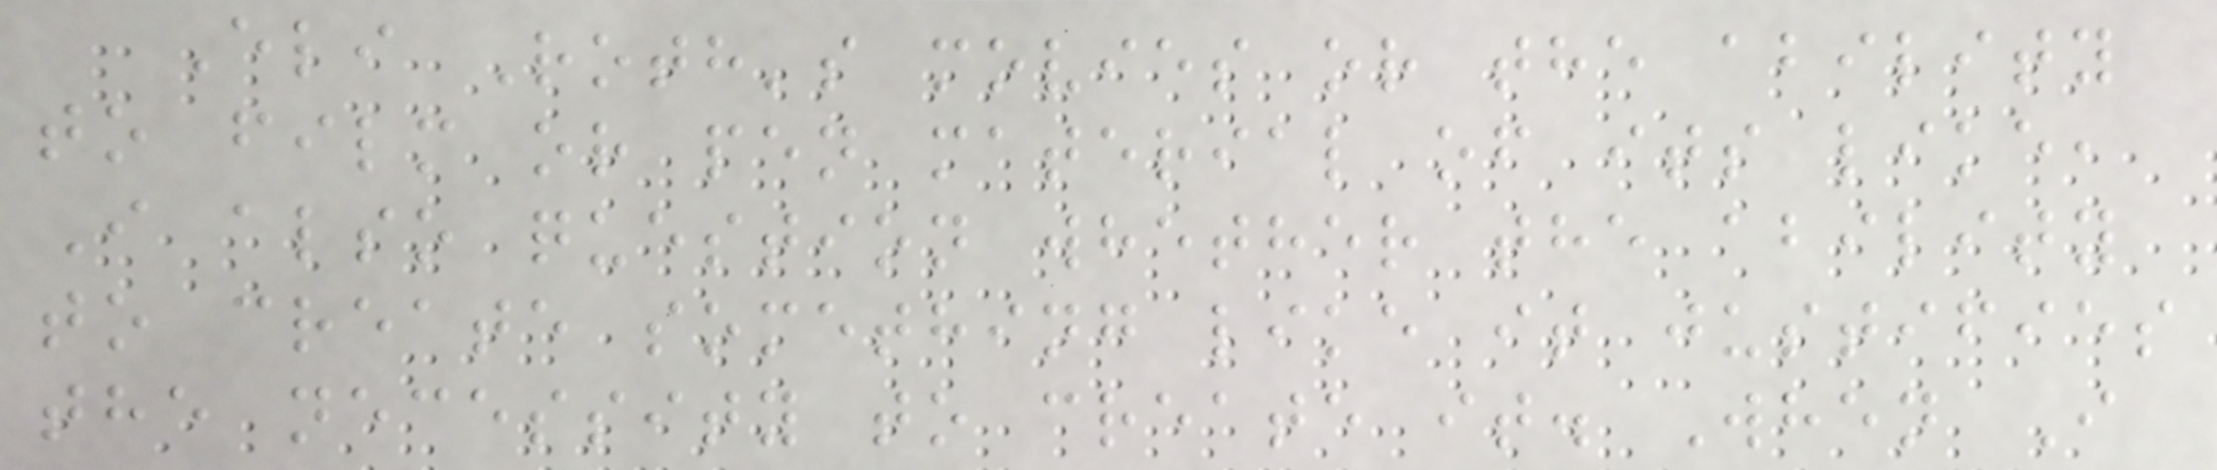Eli Roth's movies or the ability
to film or pen material of its like,
I also question whether the ability
to create something like it justifies
the necessity to create it. When I
